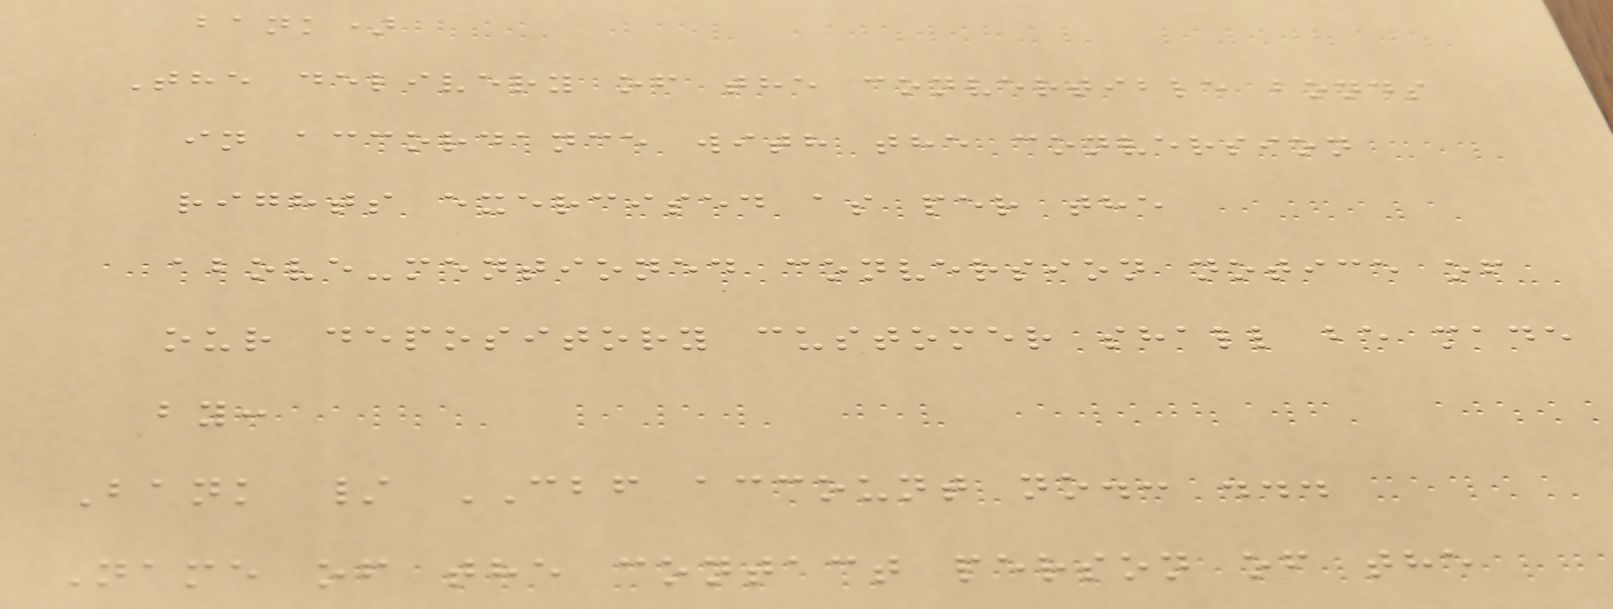bank)
The delivery of the convertible bonds
in accordance with the conversion
rights exercised as per the
above-mentioned conversion notice of
our depository customer shall be made
by:
Bank / CBF account no.: ...
Name of the contact person of the
